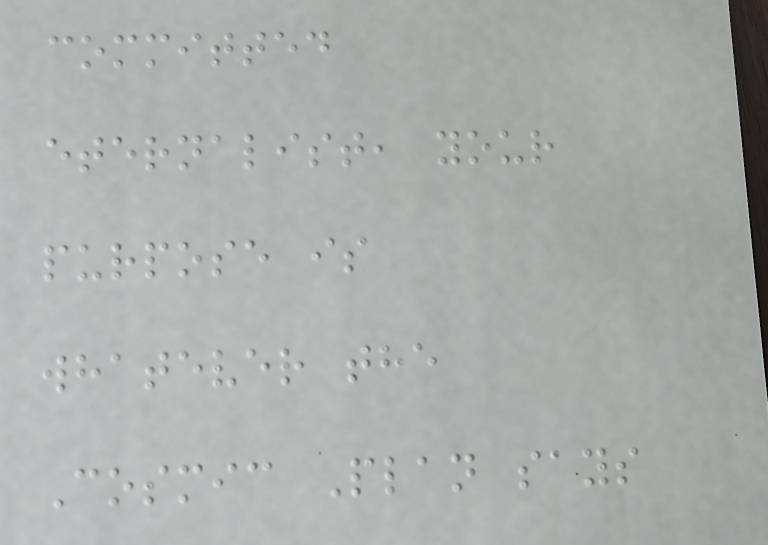committed
eternalist, your
purpose is
whatever the
Cosmic Plan says
